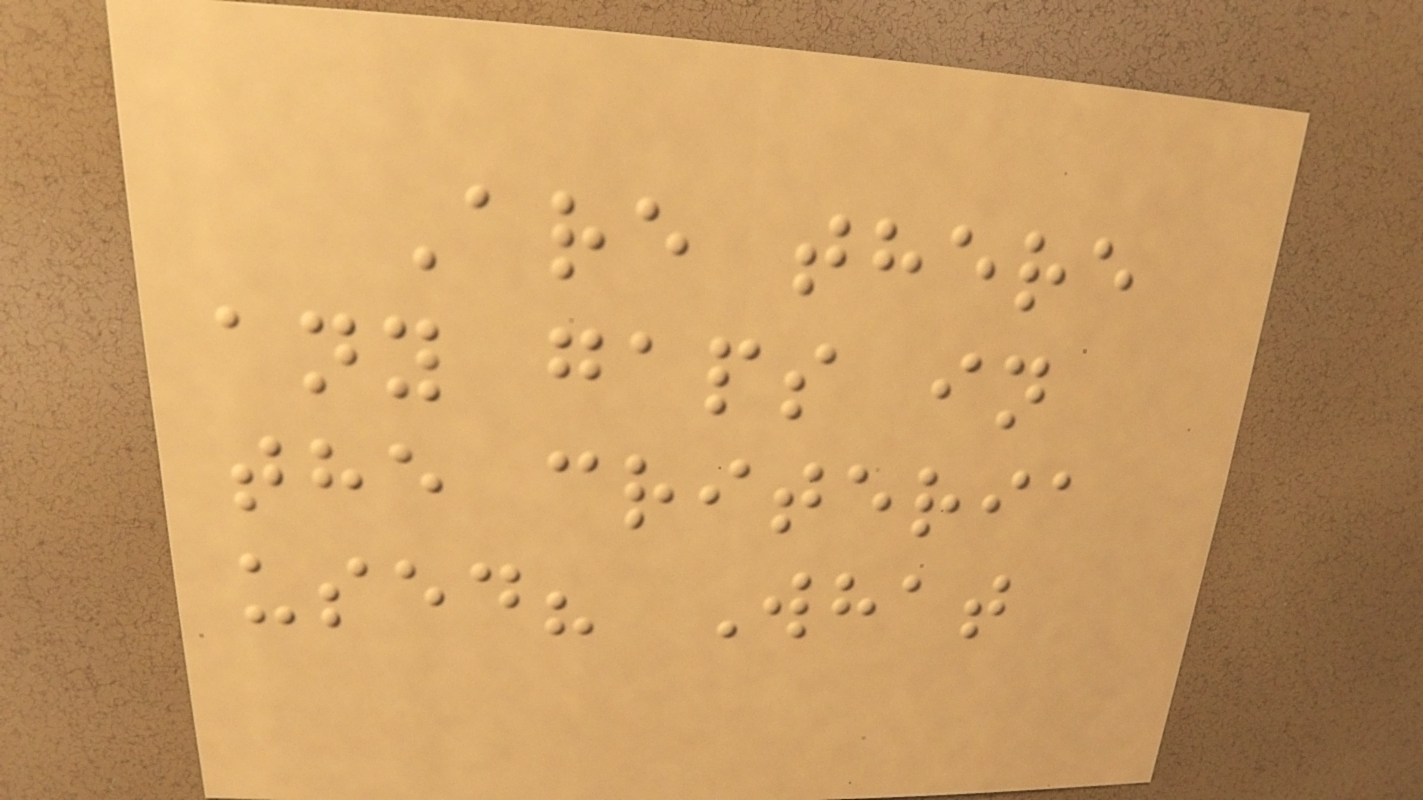Are there
any gaps in
the criteria
used? What
